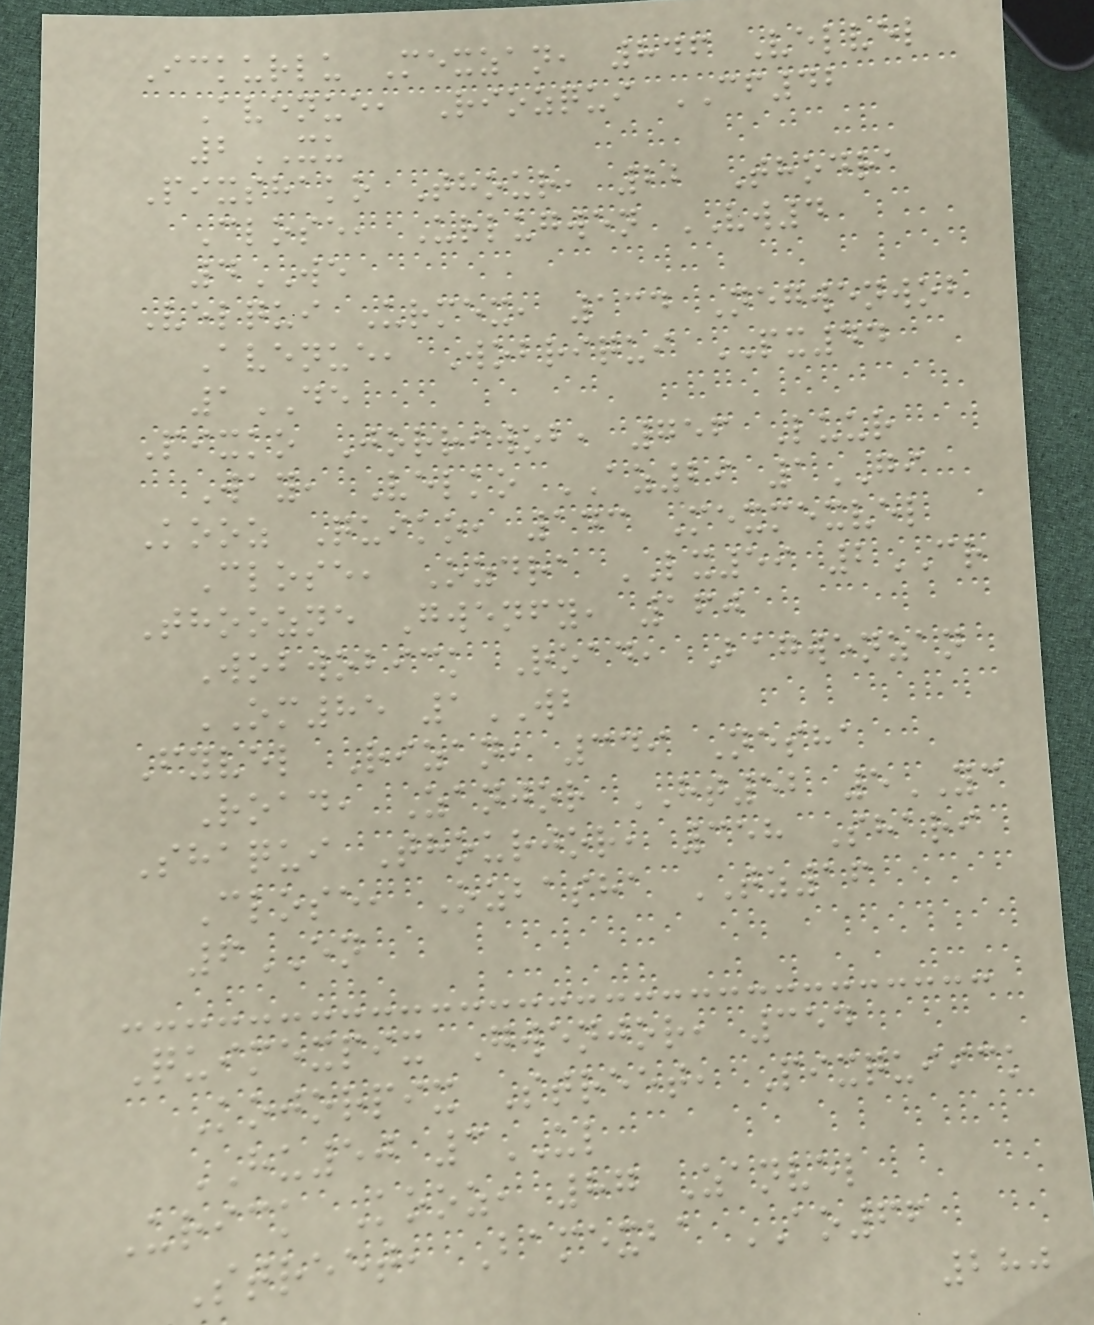Ickurlu Mexzan, 846 Velvel
Avenue, Riozqui CF42
2XU
Pixshako Thour, 22 Thodra
Close, Urlugwen VW4
4WE
Velqui Urmex, 134 Negwenwob
Avenue, Wobriqui PX44
1DE
Pixko Jorriwob, 756 Luur
Way, Velko AZ29 1GI
Kooz Quiko, 143 Mexmexvel
Close, Ozdra LX59 2CR
Thoozne Gwenfy, 160
Wobwobick Road, Bagwenzan
OM85 1WB
Fyvel Rizan, 349 Nesha
Road, Zanjor HT52 5YC
Shaqui Thourjor, 358 Shari
Close, Ozbasha TZ16
6EN
Quimexpix Gwenjor, 354
Kojorpix Street, Pixquiick
HU50 3UL
Urick Kooz, 87 Zanvel
Street, Bamexba AO66
280
